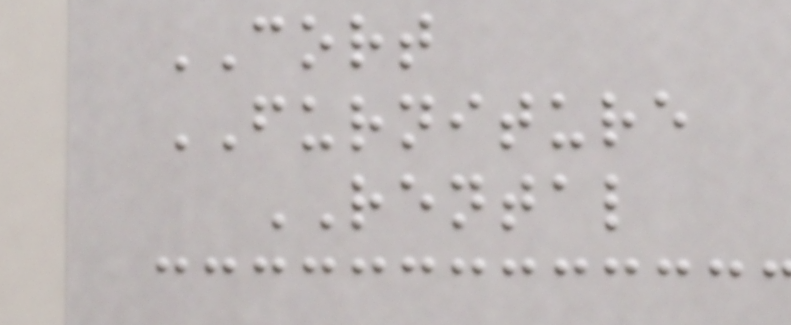CORT
FURNITURE
RENTAL
